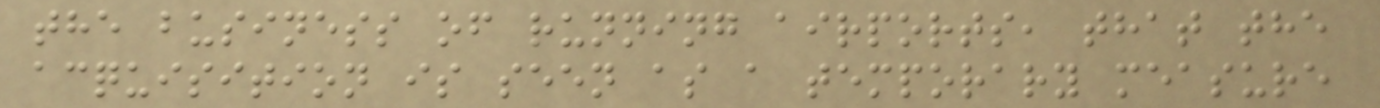the business of running airports, that the
acquisition is seen as a temporary measure
